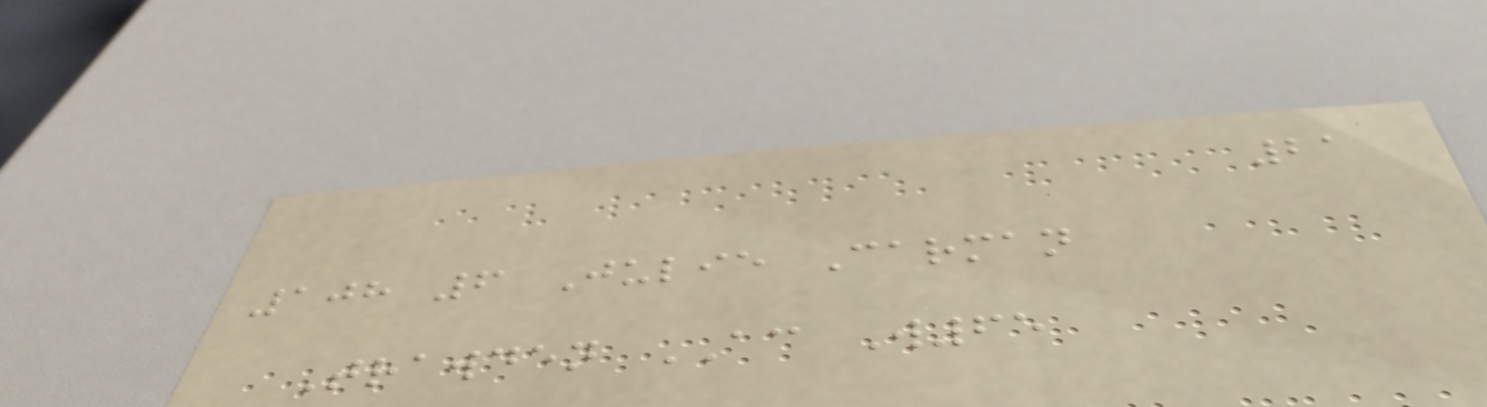21
108 6 Julie Carman
Trawden AC W65
